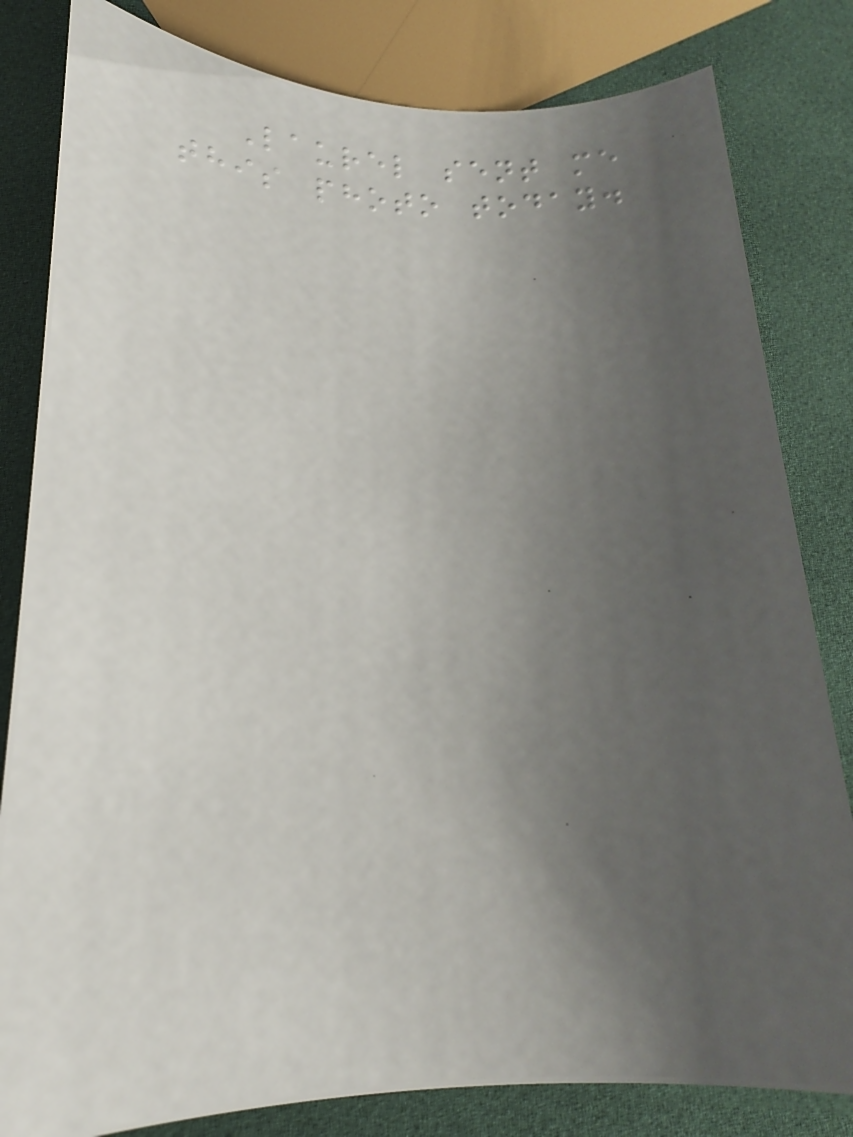Laurel sent me
this photo today.
